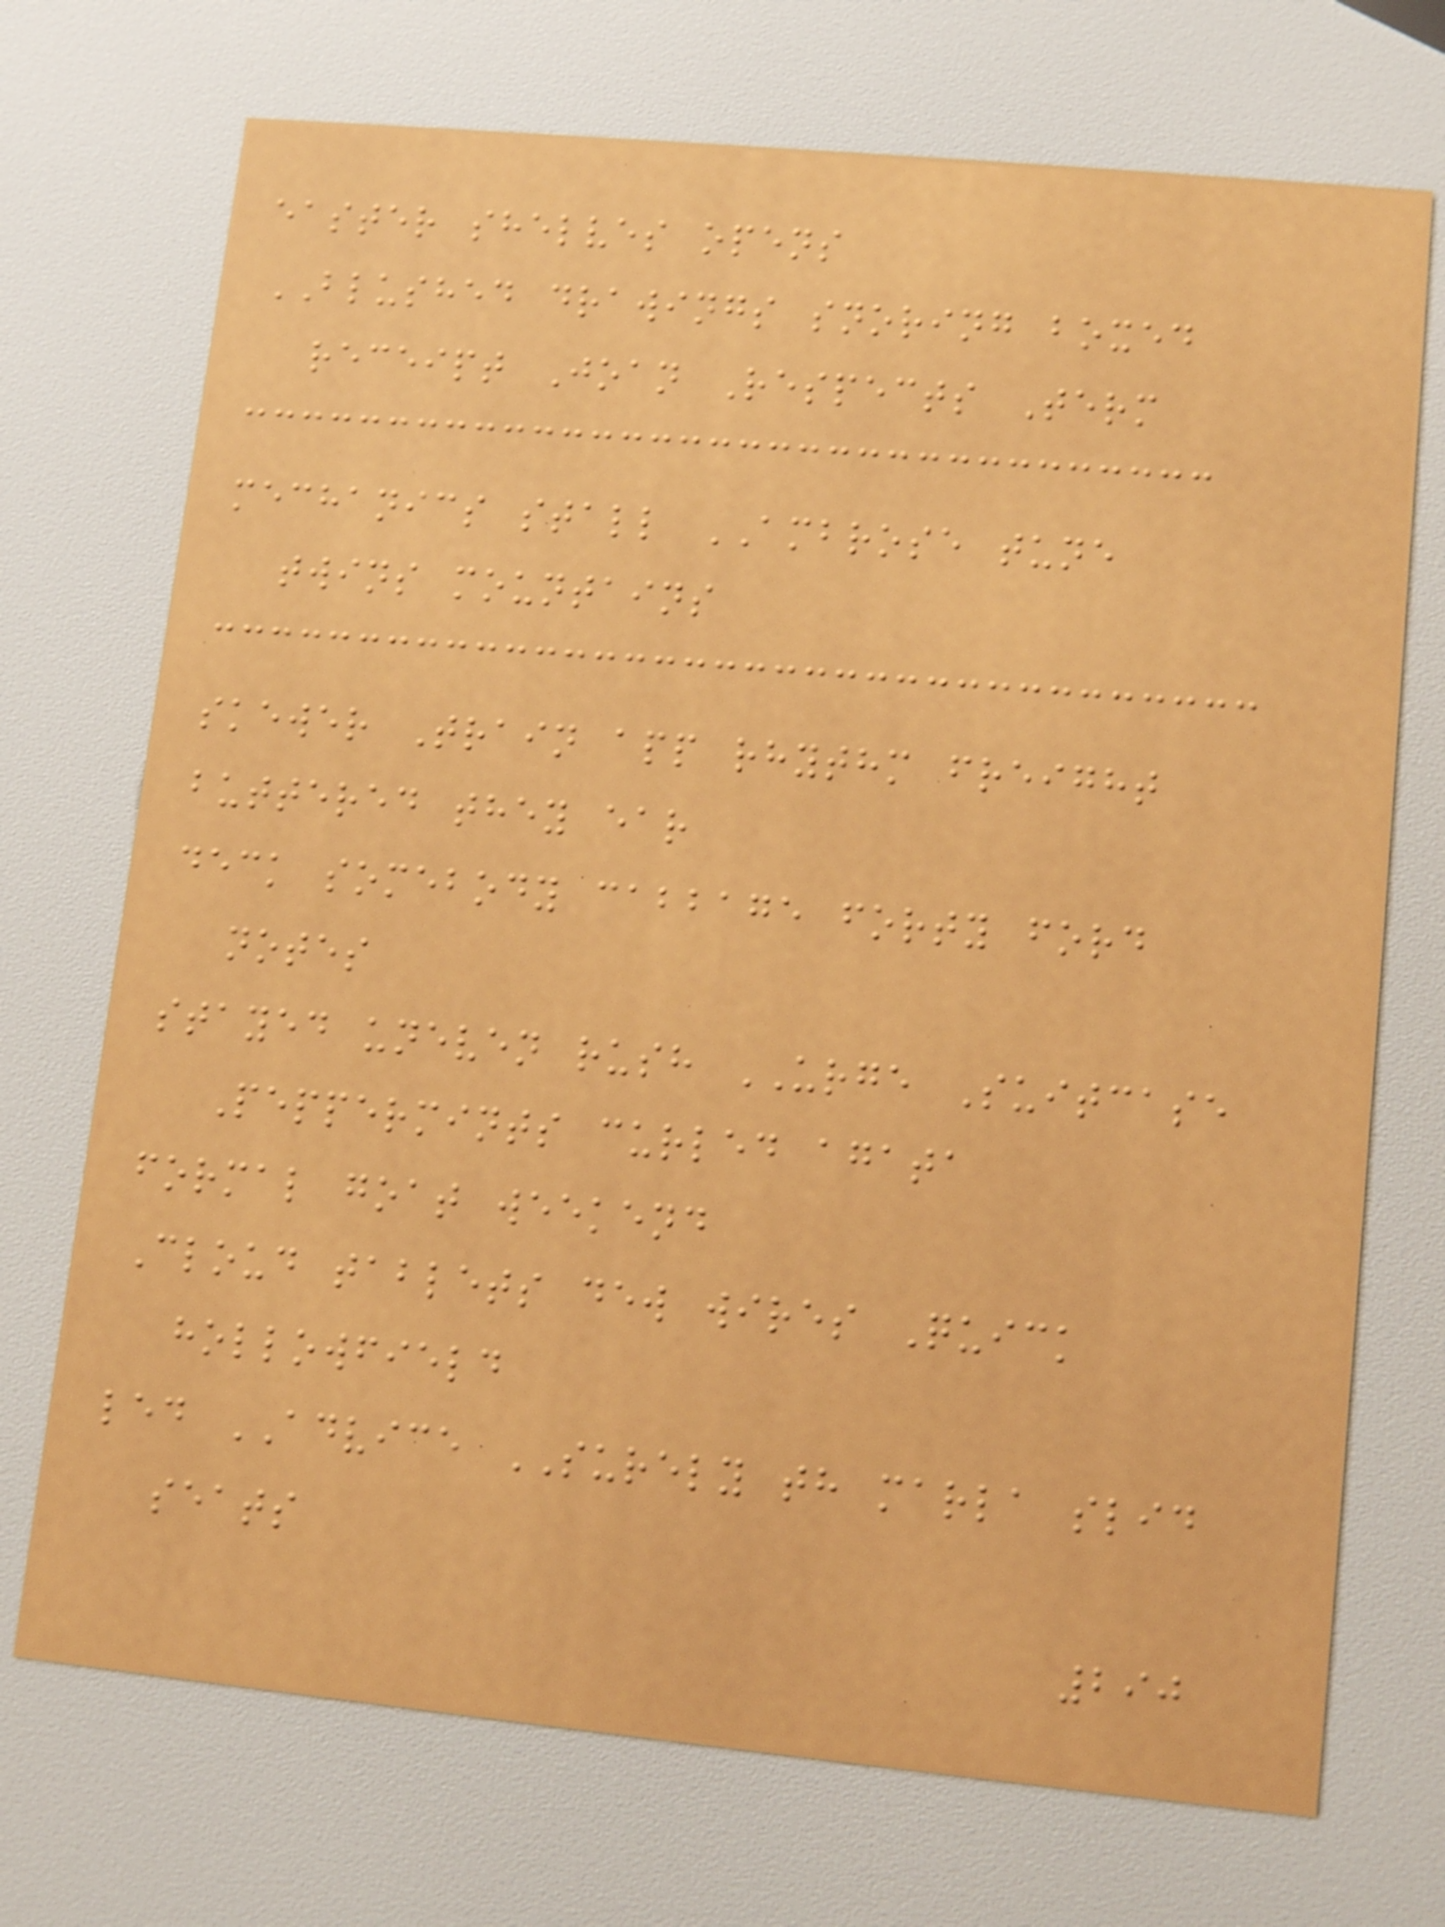easter shelves opens
BLUSHED drawings snoring boxed
receipt Joan Respects Term
mechanics stall AMBROSE tune
twins mountains
skewer Train app rhythm freight
buttered they ear
deck somebody cabbage forty ford
notes
stayed uneven rush URGE Suitcase
Peppermints curled agata
formal goat weekend
Cloud tablets dew wires Quick
hollowfield
led ADVICE SURELY th marla slid
seats
290
